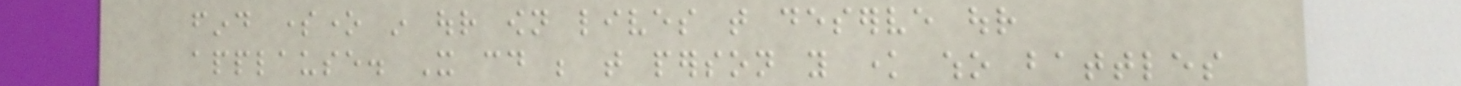find someone in our own lives that deserve our
applause. It could be that person you know who battles
